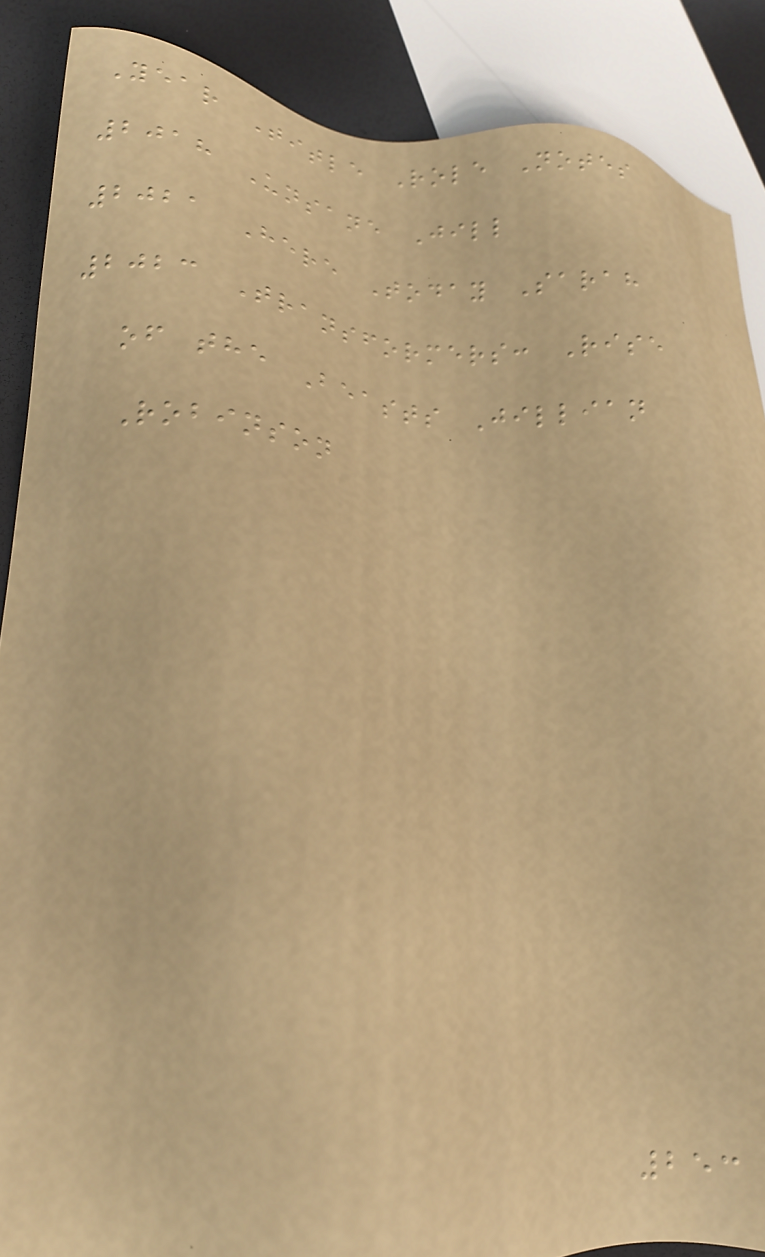Year Title Role Notes
2018 Unsane Jill
2021 Here Today Sarah
2023 Transformers: Rise
of the Beasts Jillian
Robinson
253
